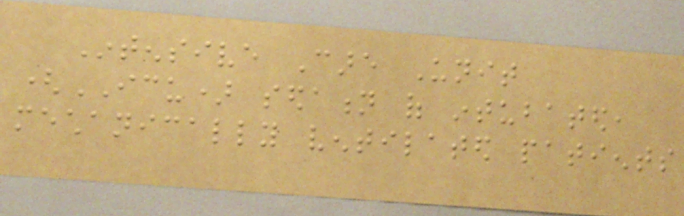Intensive Care Unit
(ICU) sedation of intubated,
mechanically ventilated patients
